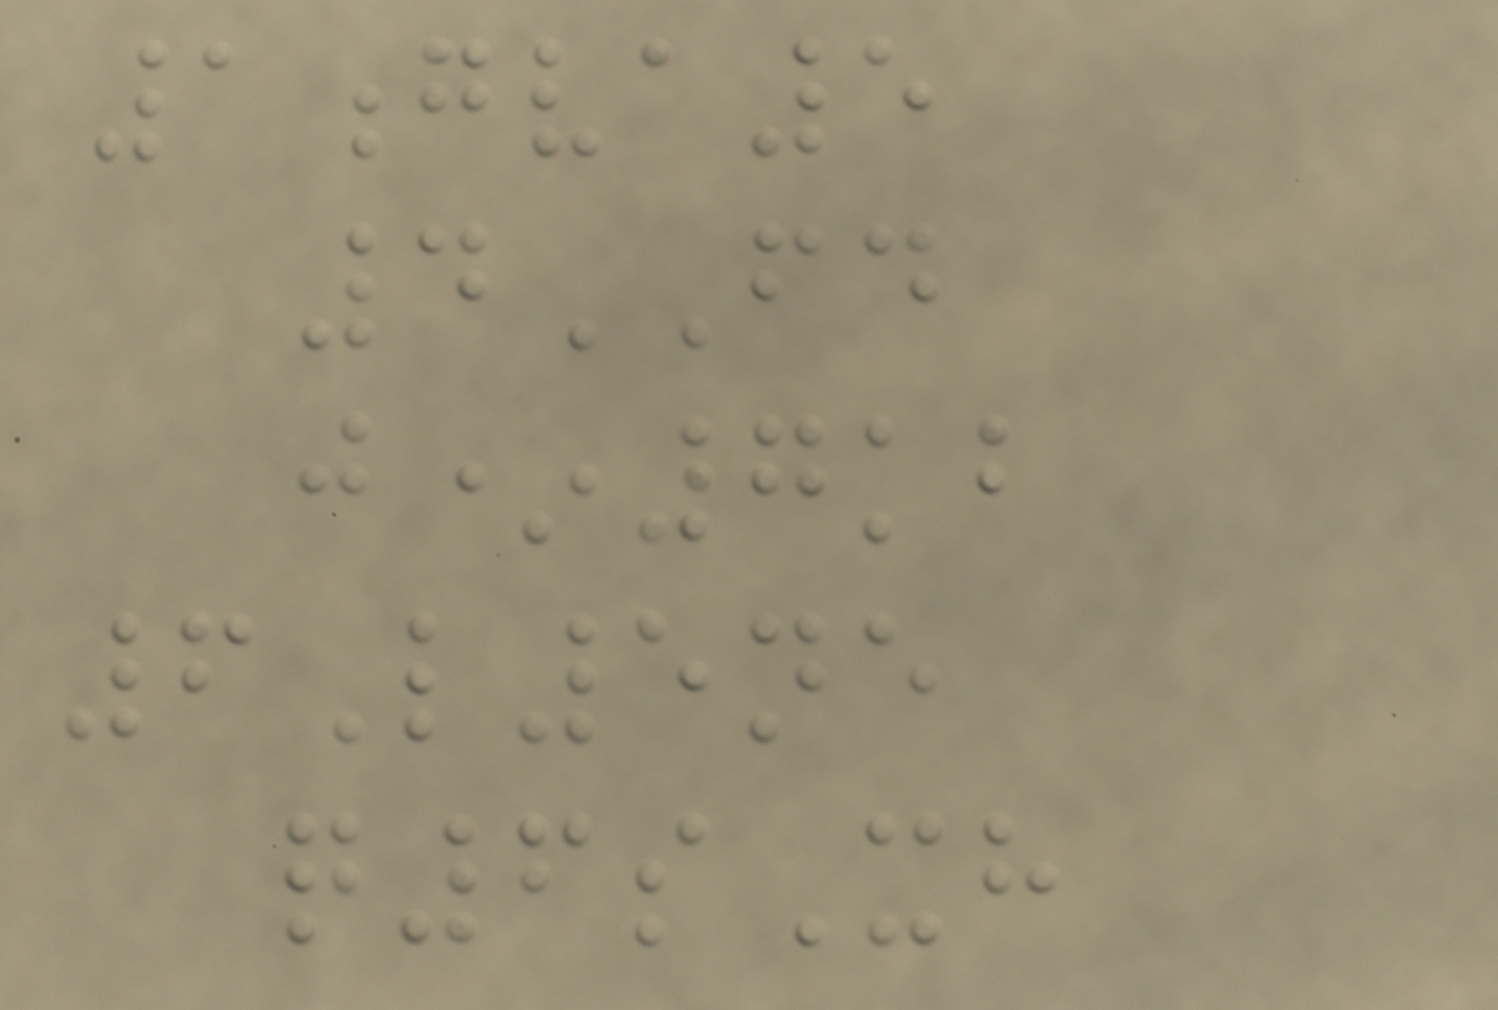1gva5
4FD
j*7kb
6L5ne
q6sXh
